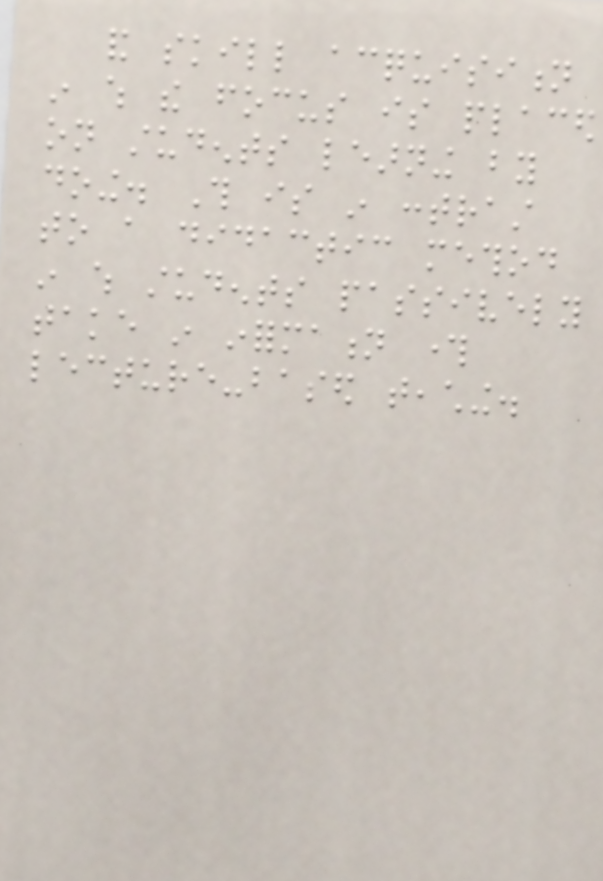and skill acquisition
in which the focus is placed
on students learning by
doing. This is in contrast
to a didactic method
in which students passively
take in information through
lecture-based teaching.
